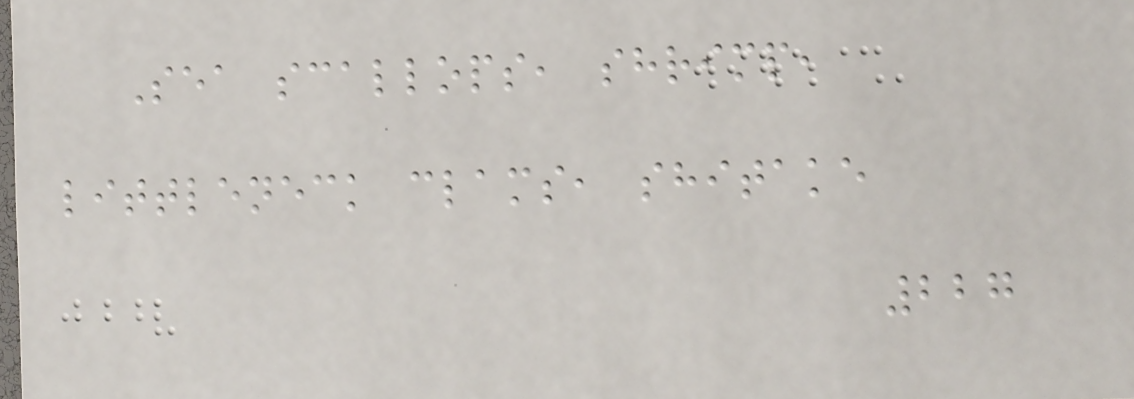Sea scallops, shrimp,
littleneck clams, shitake
227
